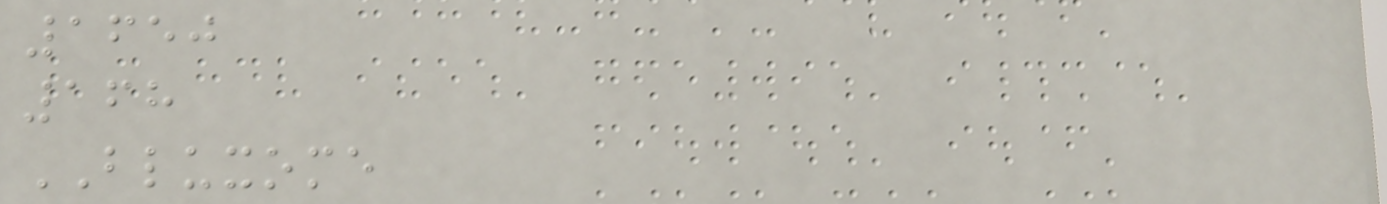1650
168
BLUXOME
